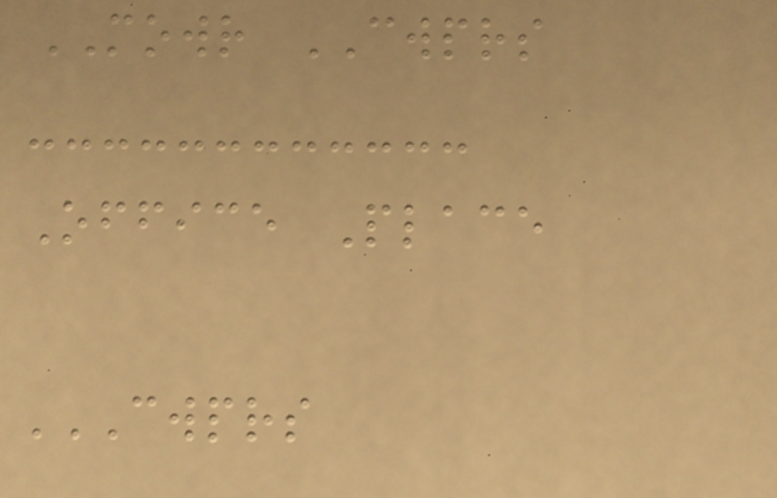MOWR CWPRS
Office Place
CWPRS
